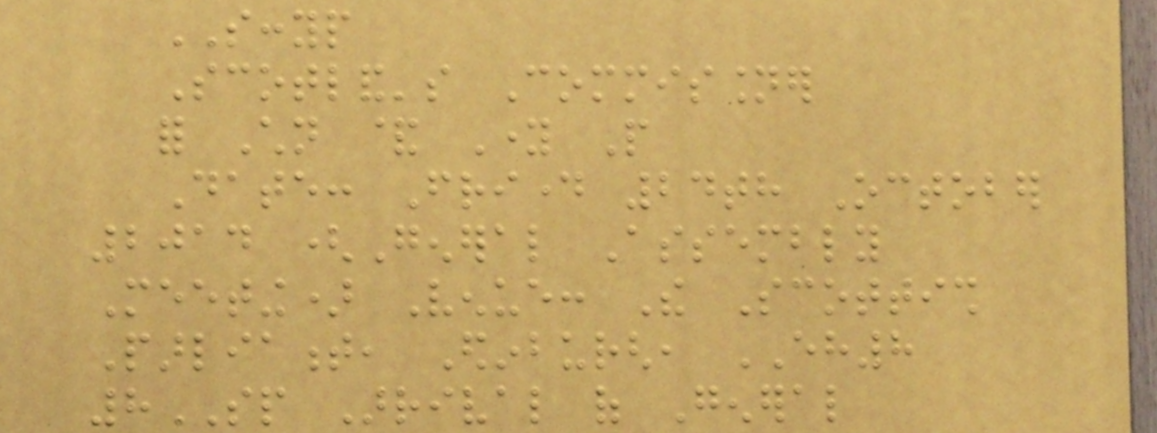SCCYP
Scotland's Commissioner
for Children & Young People
Date: Friday 24th October
2014 (General Assembly
Meeting) Venue: The Scottish
Parliament, Edinburgh, EH8
8SP Arrival of General
